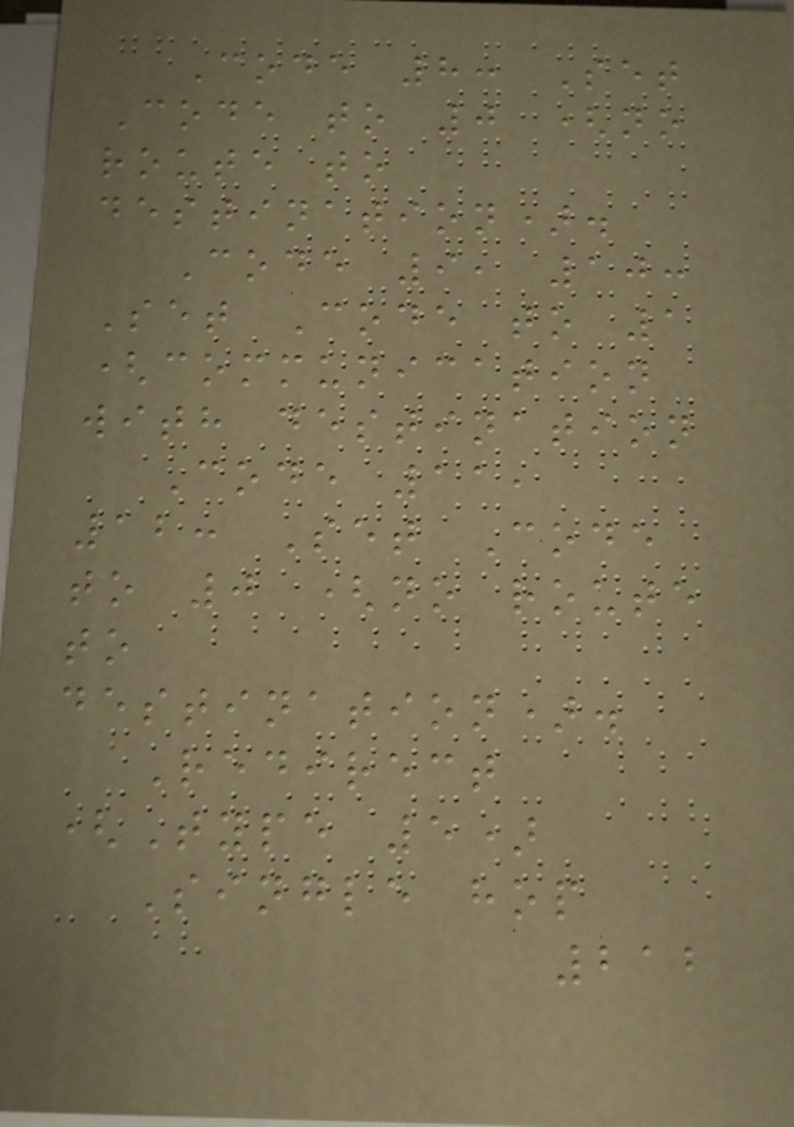Code 8: Set
Code to 0 (no
route to
destination).
Code 9, 10:
Set Code to 1
(communication
with destination
Code 11,
12: Set Code
to 0 (no route
to
destination).
Redirect
(Type 5)
Single hop
212
